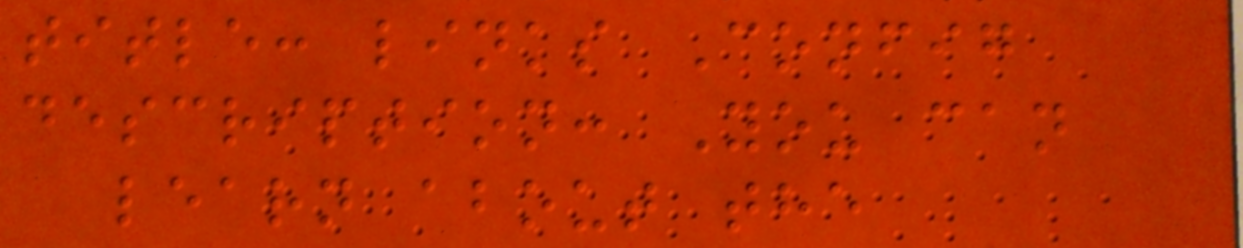title: links Config
description: You can
learn about the
